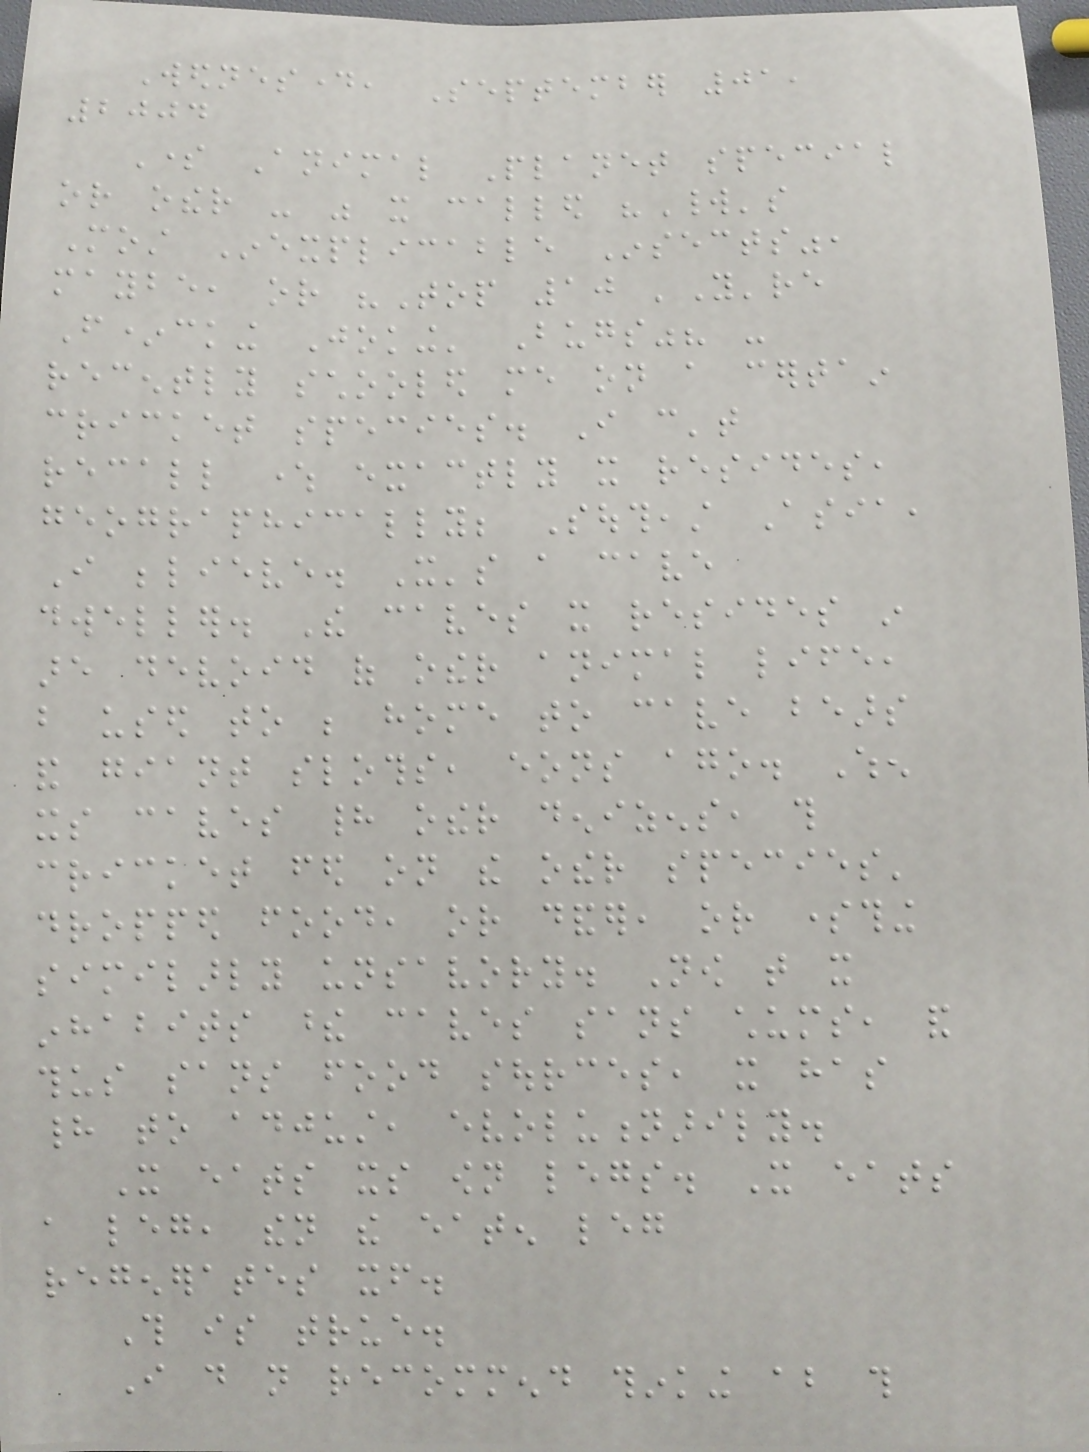Wednesday, September 01,
2004
Some Animal Planet special
or other - was it called "World's
Most Inexplicable Insects",
maybe, or "Top 10 'You're
F*cking Joking' Bugs"? -
recently schooled me on a certain
cricket species. I can't
recall where exactly it resides,
geographically; Southeast Asia,
I believe. It's a cave
dweller. The caves it resides in
are devoid of other animal life,
but used to be home to cave bears
and giant sloths, eons ago. When
its caves had other denizens, this
cricket fed on the other species'
dropped food, or dander, or something
similarly unsavory. Now that it
inhabits these caves sans chums, and
thus sans food sources, it has
had to adjust, evolutionarily.
It eats its own legs. It eats
a leg, then the eaten leg
regenerates itself.
This is true.
I do not recommend thinking about this
